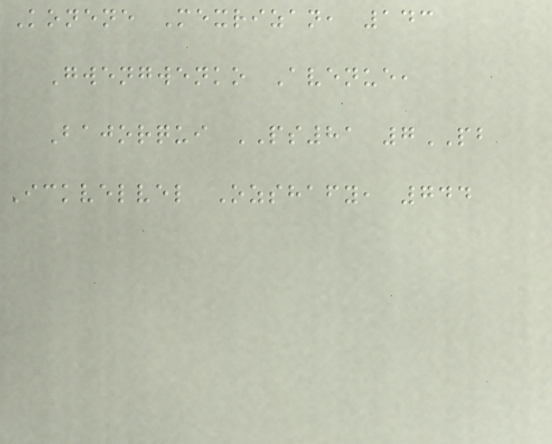Konene Mexrizan, 143
Gwengwenko Avenue,
Bajorqui PS81 7PB
Ickvelvel Ozshafy, 744
